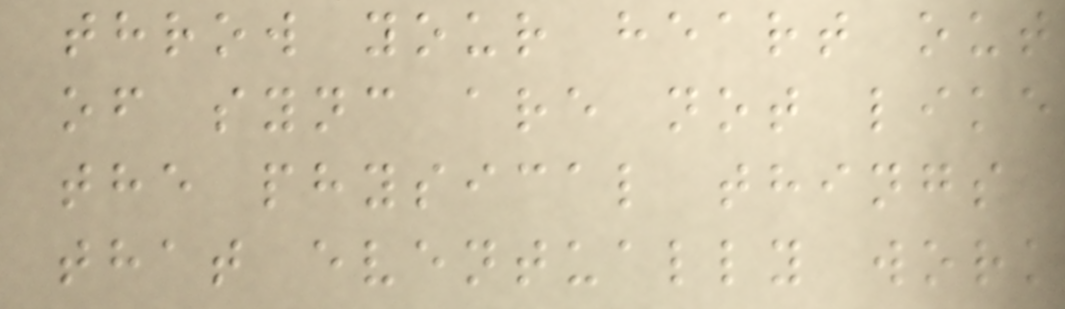throw your heart out
of sync are not like
the physical things
that eventually work
